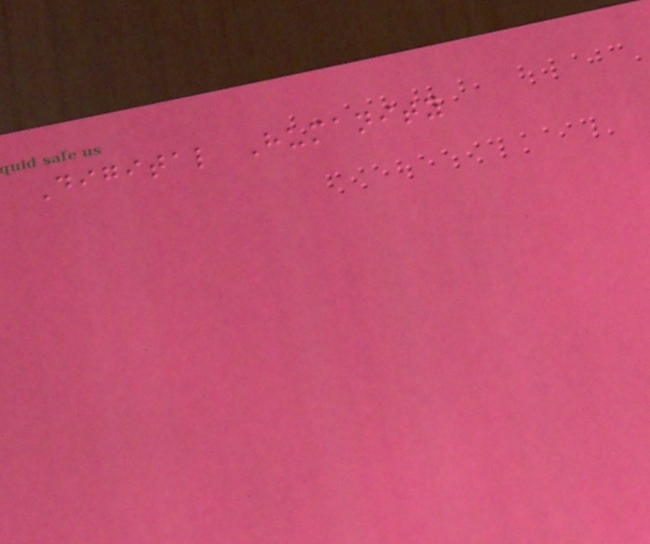Digital Humanity
